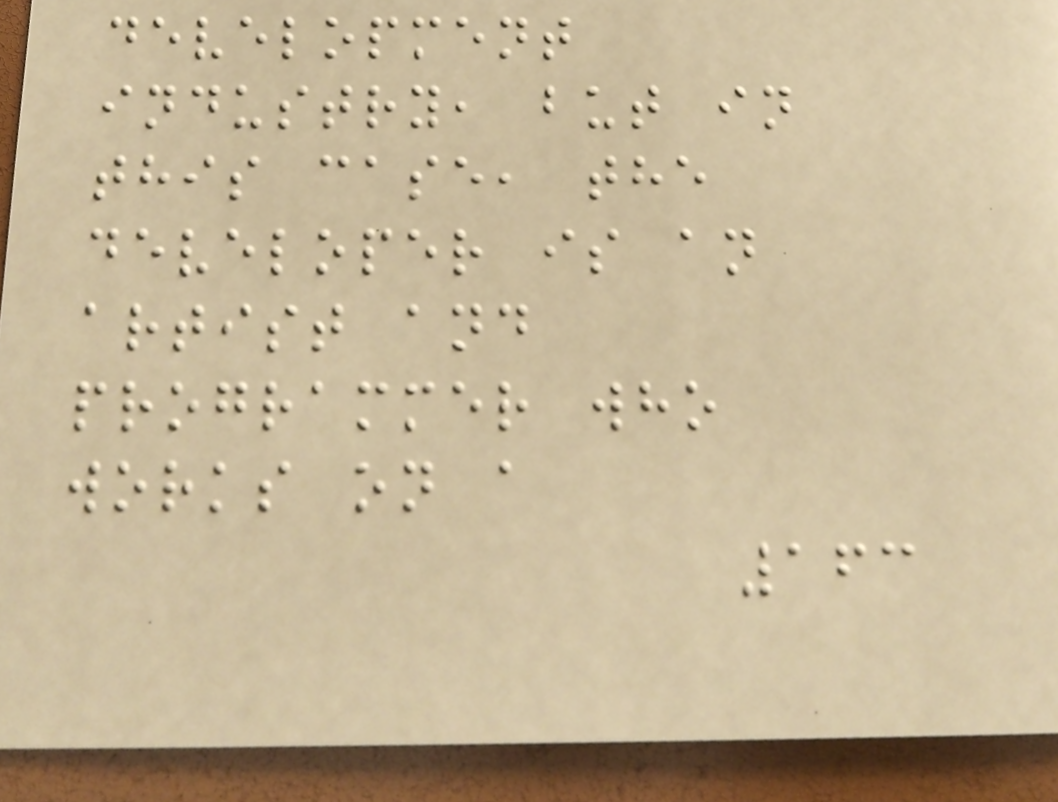development
industry, but in
this case, the
developer is an
artist and
programmer who
works on a
163
